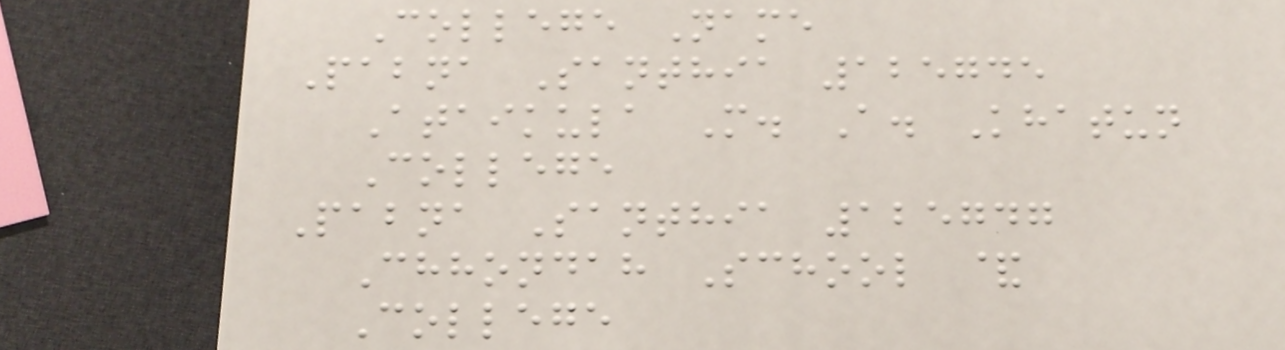College Name
Pabna Santhia 125745
Ataikula M. A. Khatun
College
Pabna Santhia 125747
Chhondah School &
College
